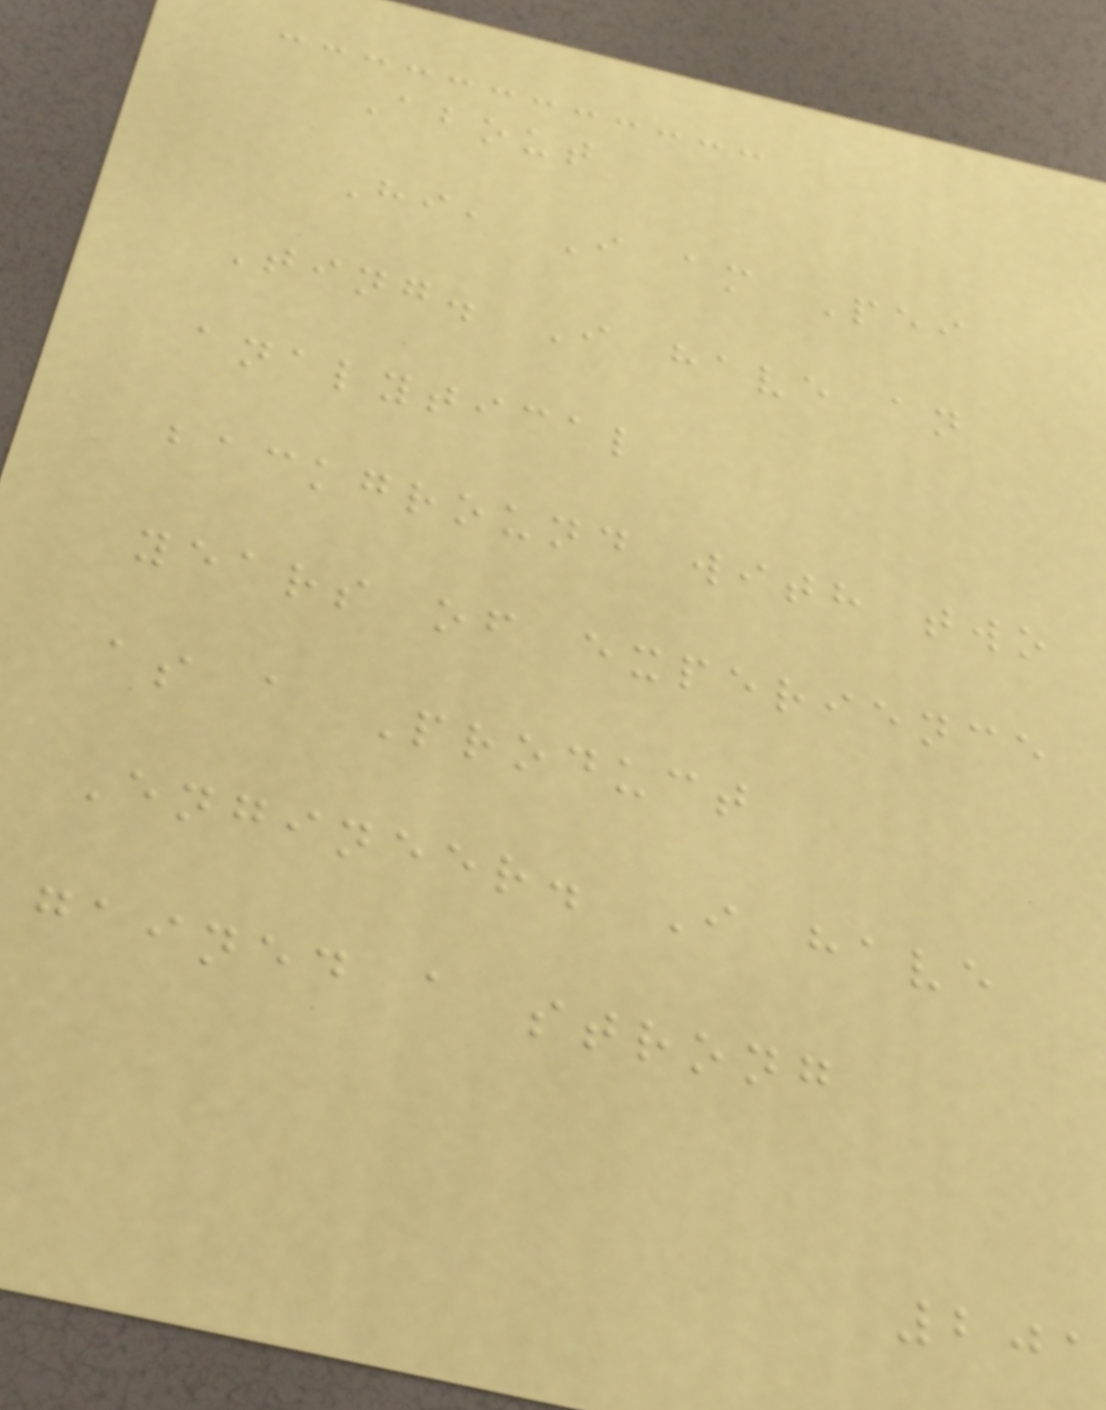About
Hi, I am Pei
Ting. I have an
analytical
background with two
years of experience
as a Product
Engineer. I have
gained a strong
201
